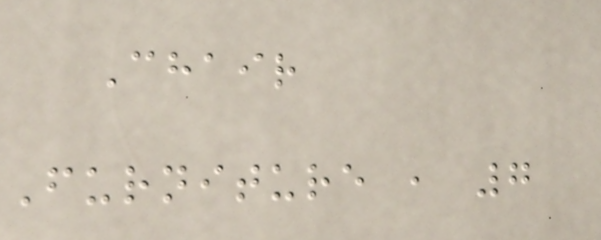Chair
Furniture , 7
